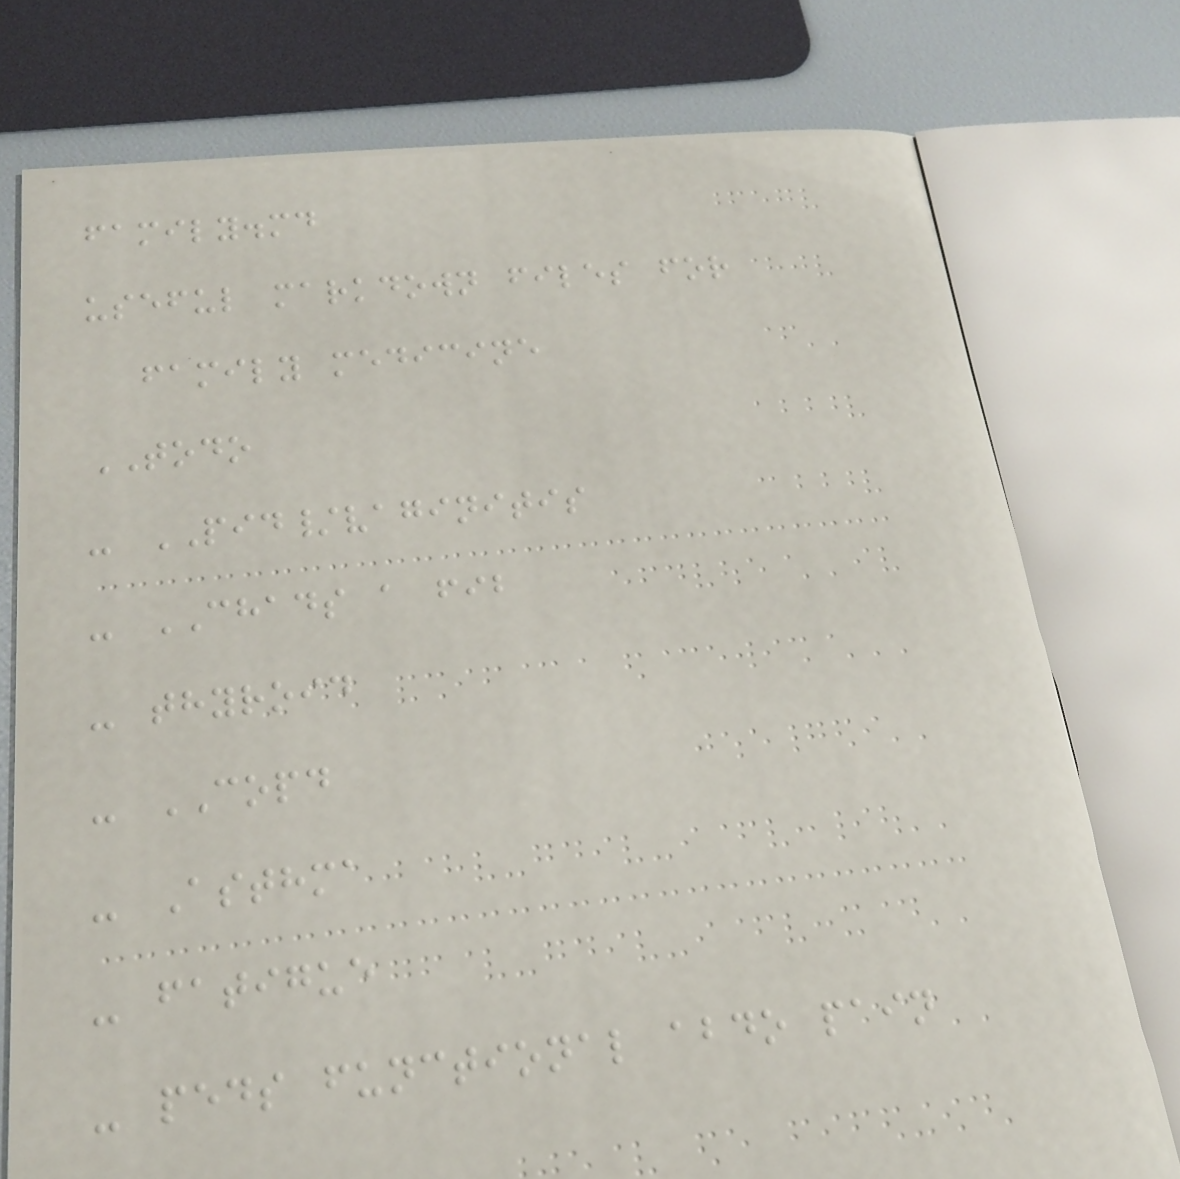family.md
useful markdown files for
family medicine
TODO
- PID/vaginitis
- CHADS a fib
- thyroid
- COPD
- Asthma
- fatigue
- peds functional abdo pain
